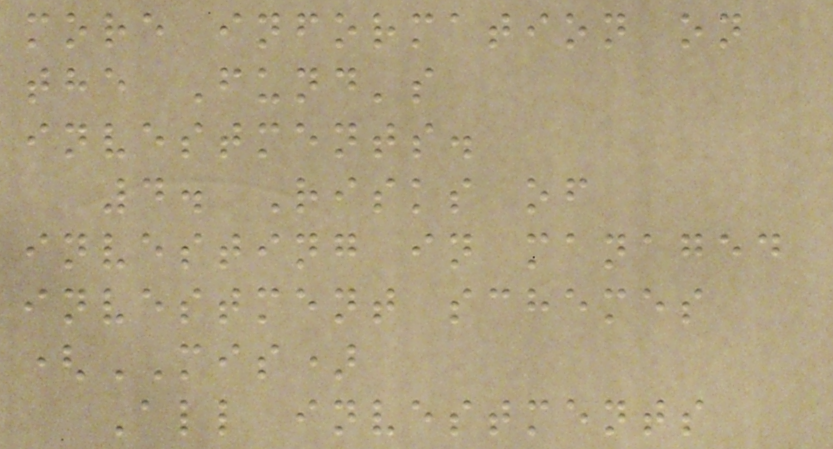more information on
the Fund's
investments.
4. Risks of
investing in managed
investment schemes
(MIS)
All investments
